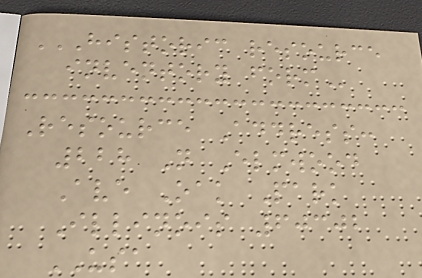HISTORIC RESOURCE
INVENTORY FORM
Resource Address:
228 N Elmwood
Ave Oak Park
Illinois 60302
USA
